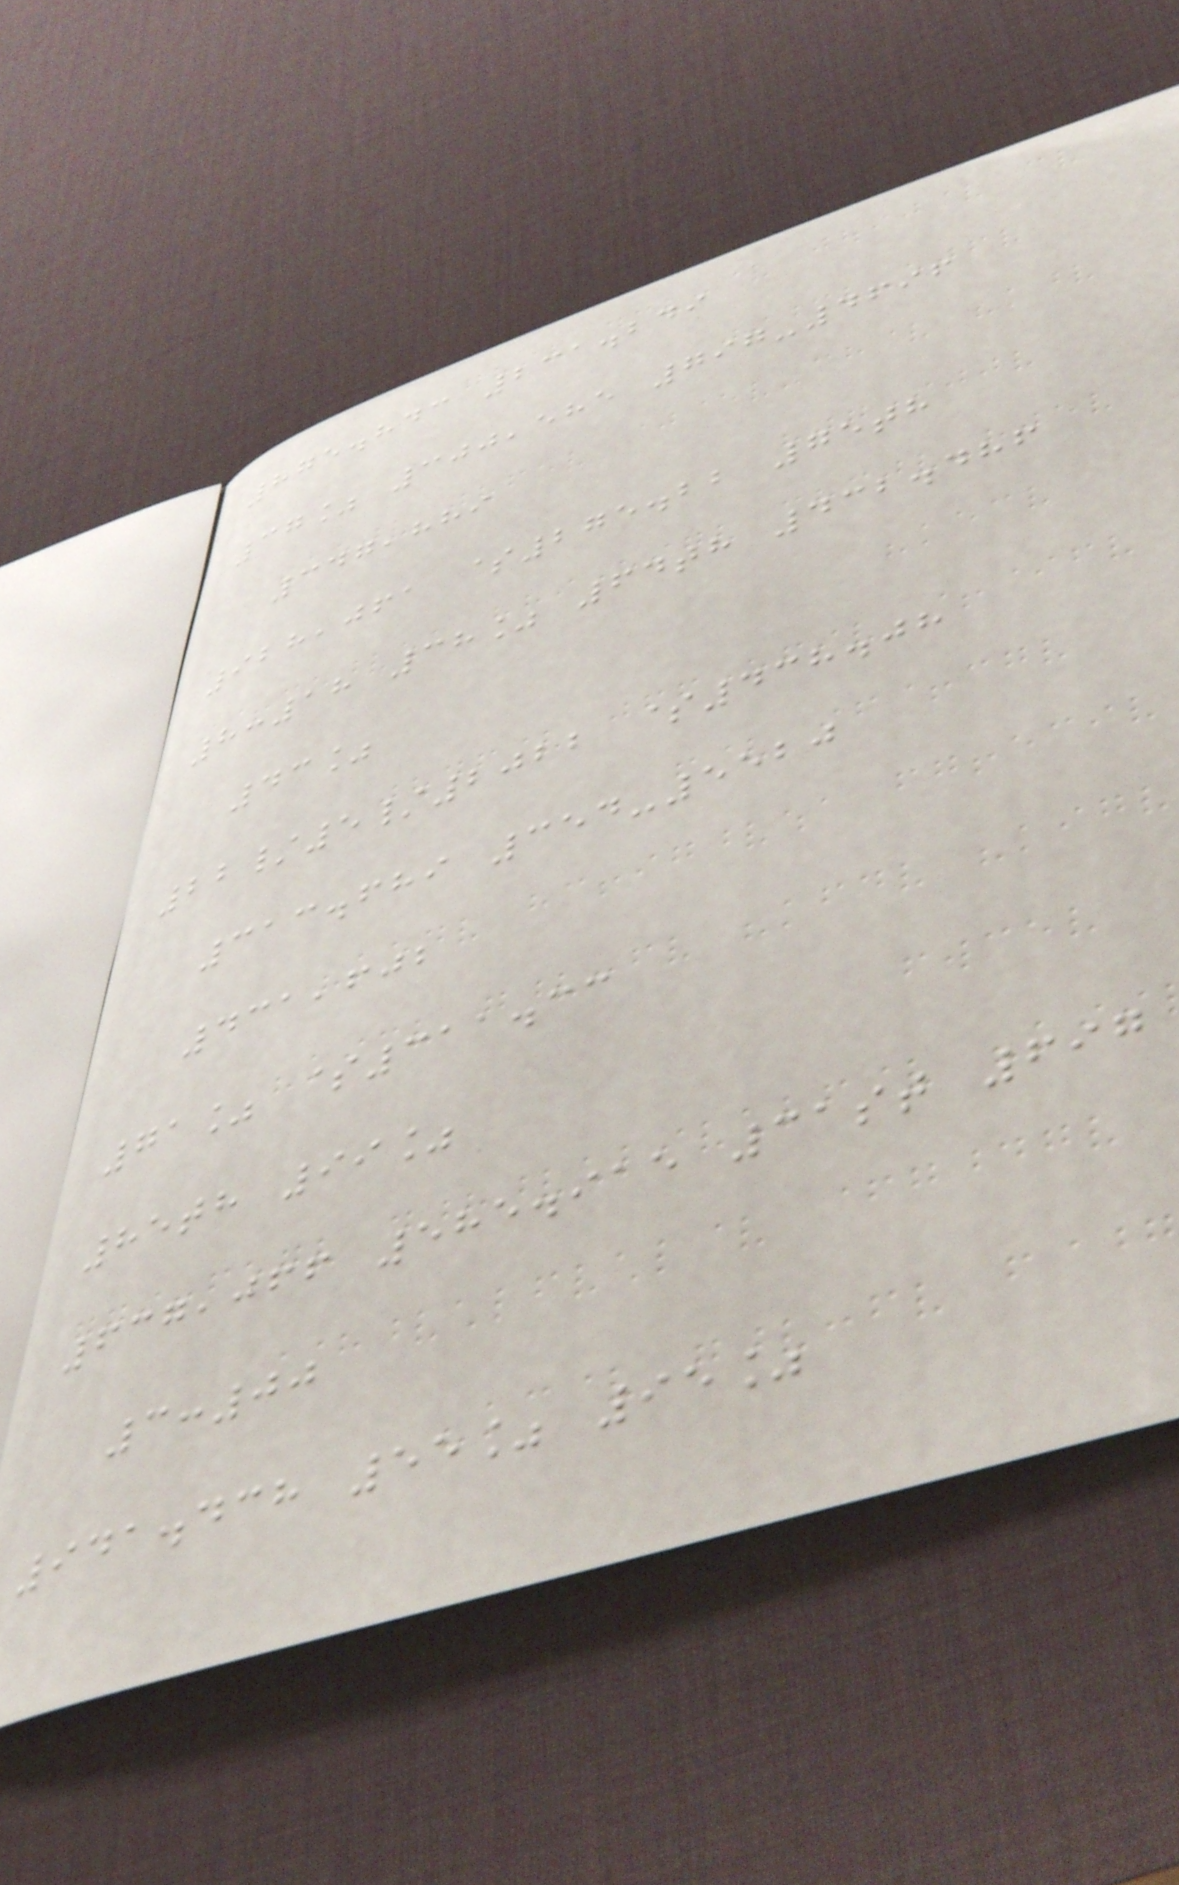875.843 231.249
37% 300,585 797-4696
347,889
928,061 $275.22 75th
8:18 38% 64th 432.486
43%
22/5/2022 $438.08
313.689 354-5520
431,602
71% $311.33
85th 99%
637,066 585.915 31st 697
3:00
941.438 55% 95%
